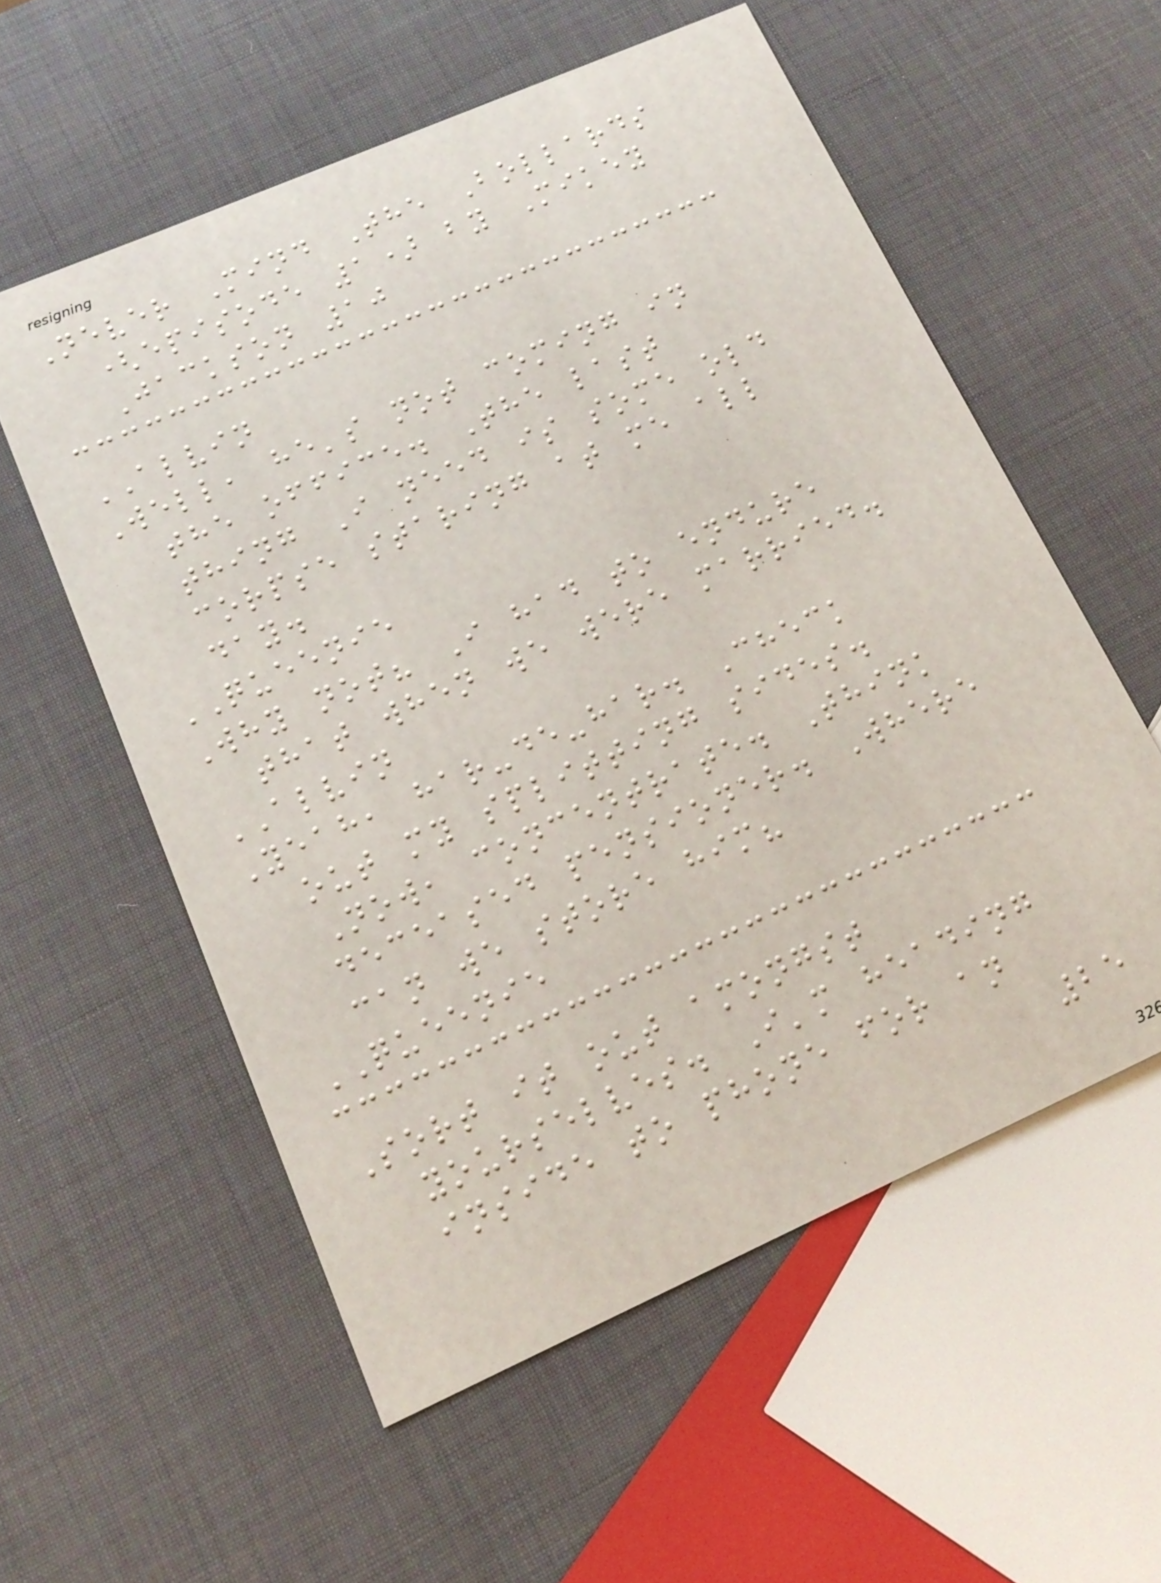Never Mind The Bollards
(episode 1) by Mikey
Jackson 10
ALVIN
Well, he's not coming in
the office. The last
thing I need is some old
corpse staring at me all
day.
QUEENIE
Why not? I had to endure
that when we were married.
ALVIN
Yeah, har-de-har. Check
out my splitting sides.
Now, concentrate. Think
deceased pensioner. Where
can we store him?
QUEENIE
Sort it out amongst
yourselves. I'm heading
inside to phone for an
25
